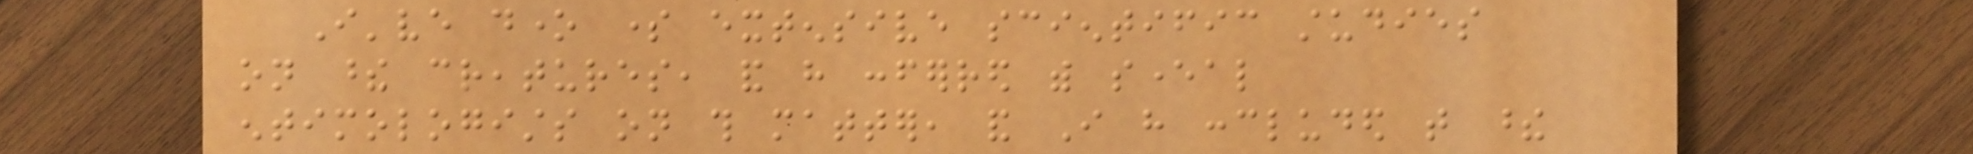I've done some extensive scientific studies
on these creatures, and have conferred with several
entimologists on this matter, and I have concluded that these
